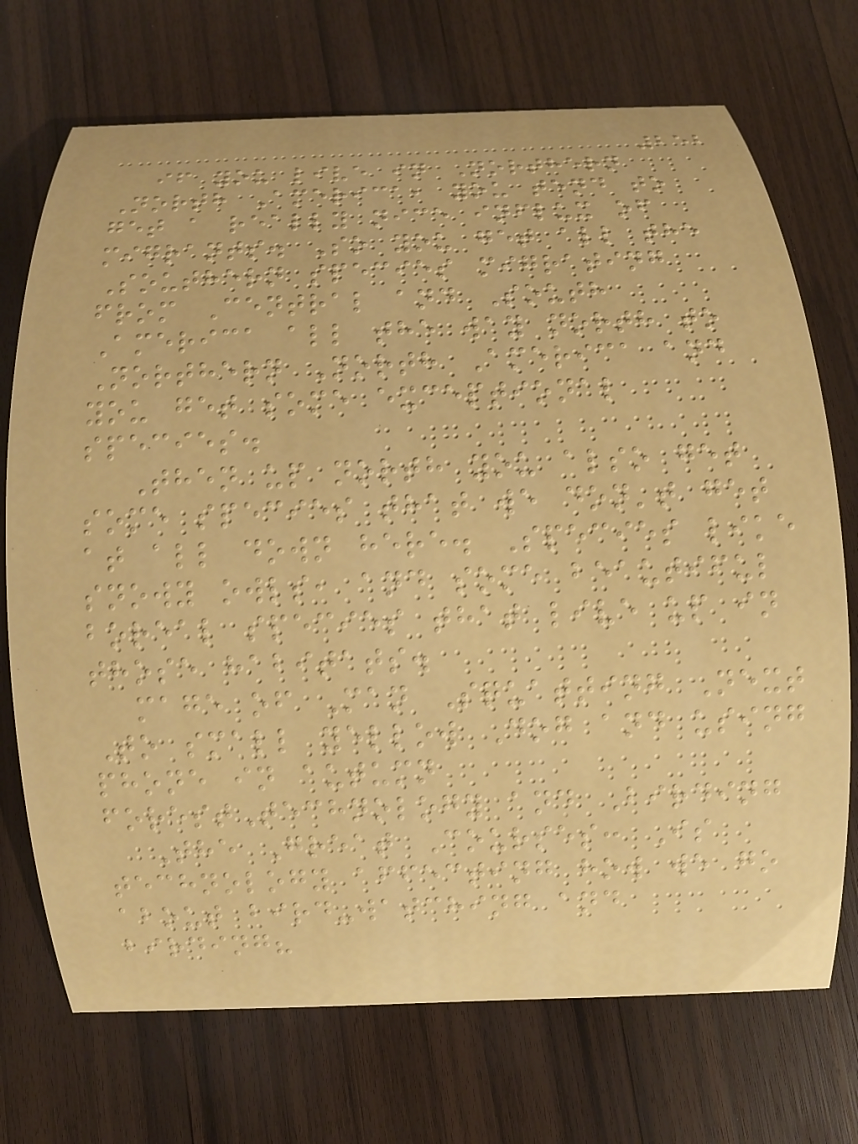252
if you live in Northern
North America, you tend to
get a really nice influx of
migrants. So you get all the
Southern species migrating
from Central and South
America all the way north to
Northern North America and
you get some exceptional
species.
Then up north you also get
some species that we don't get
at all down here. Species like
snowy owls, and some beautiful
boreal species that live up in
those habitats.
mage of Man Squatting Next
To small yellow Dog and using
phone in autumn
forestTechnology and Birding
The Great Courses: Is
technology affecting how we go
about bird-watching and
birding?
